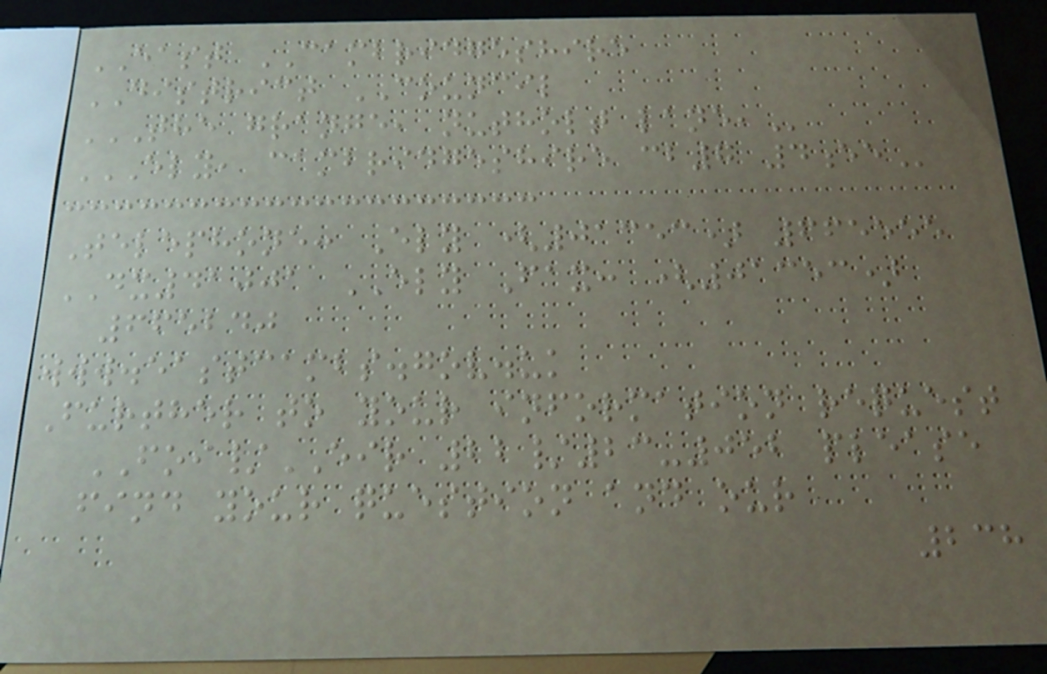EAST CAMBRIDGESHIRE
DISTRICT COUNCIL
THE GRANGE, NUTHOLT LANE,
ELY, CAMBRIDGESHIRE CB7 4EE
Telephone: Ely (01353) 665555
DX41001 ELY Fax: (01353)
665240
www.eastcambs.gov.uk
Further to your information request
FOI/EIR 22/23-052 please
find your question and our
238
